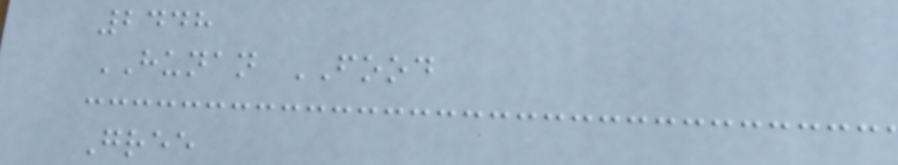2448
HUNAN FOOD
Gree
